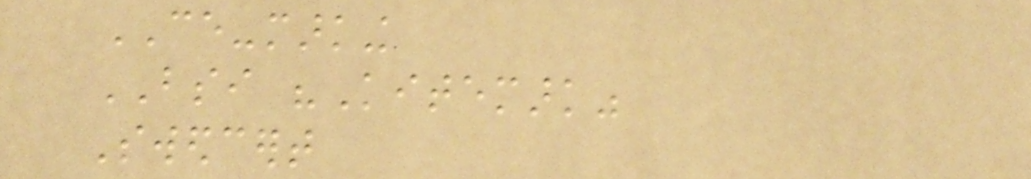CE-marking
BSI "Kitemark"
Swedcert
